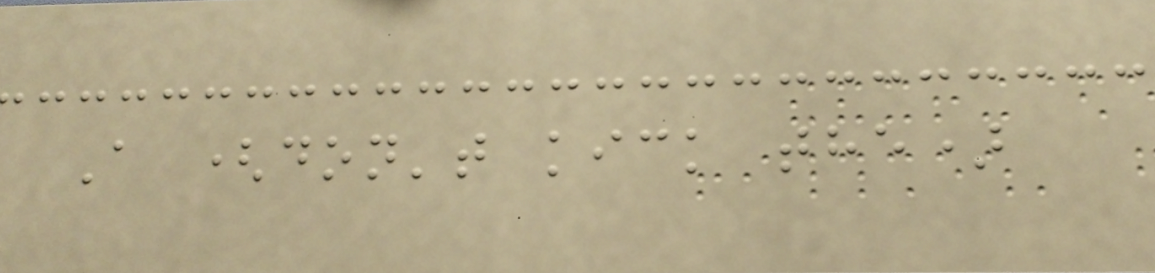A (don't kick the)
